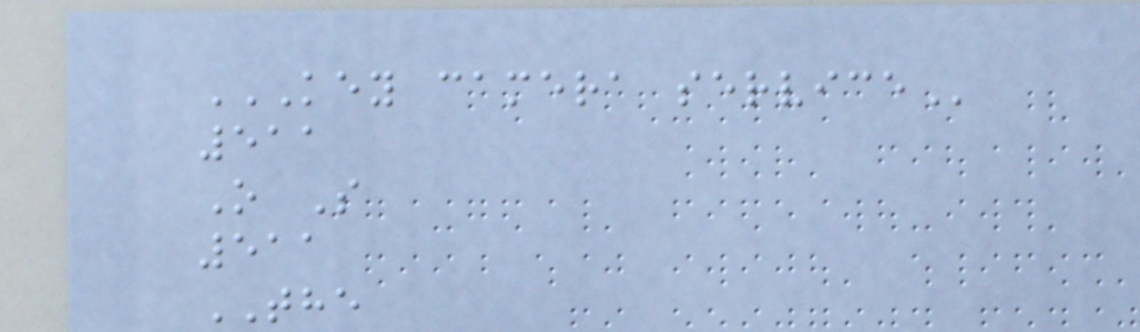KEY CAMERA SERVICE
511
O S
511
THE
